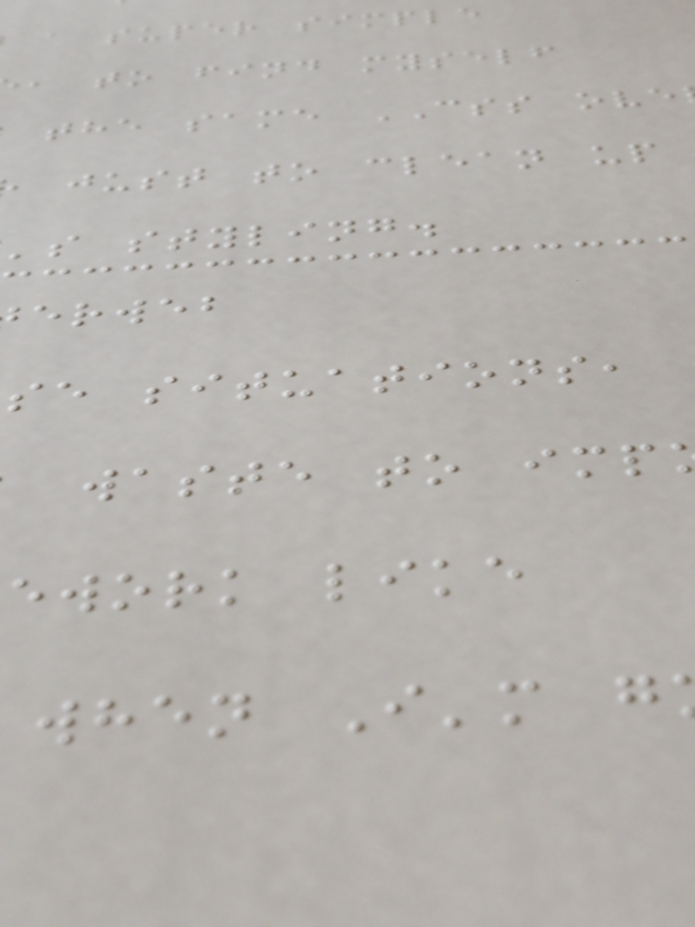a super simple
, to find myself
the same CSS ove
just to clean up
's styling.
erweb
se situations,
waste to imp
ework like
when I'm g
